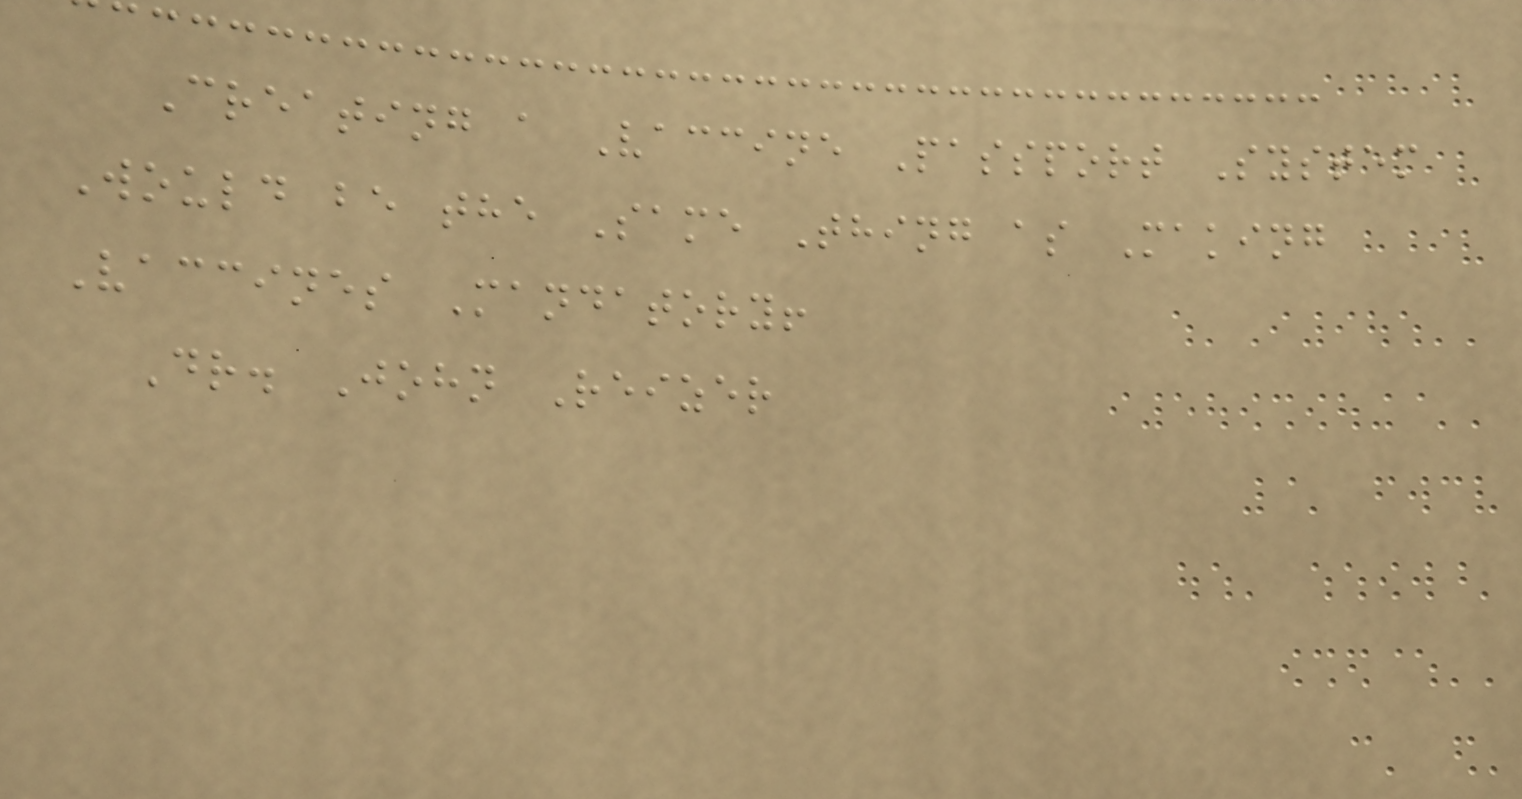Creating a Vaccine Passport System
Would be the Same Thing as Making
Vaccines Mandatory!
Dr. John Reizer
